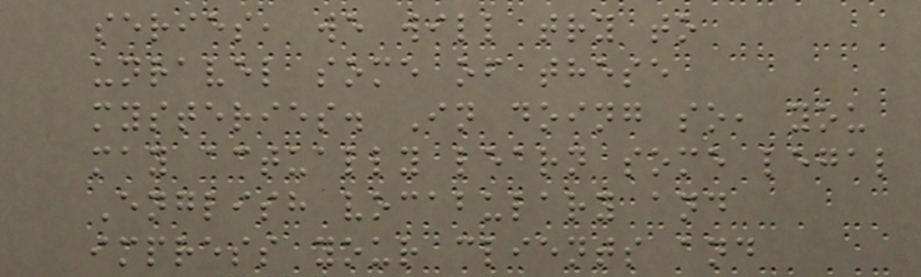series, we will try to
unravel some of these
mysteries. In doing so, you
may actually learn some legal
English vocabulary and
impress your clients and
